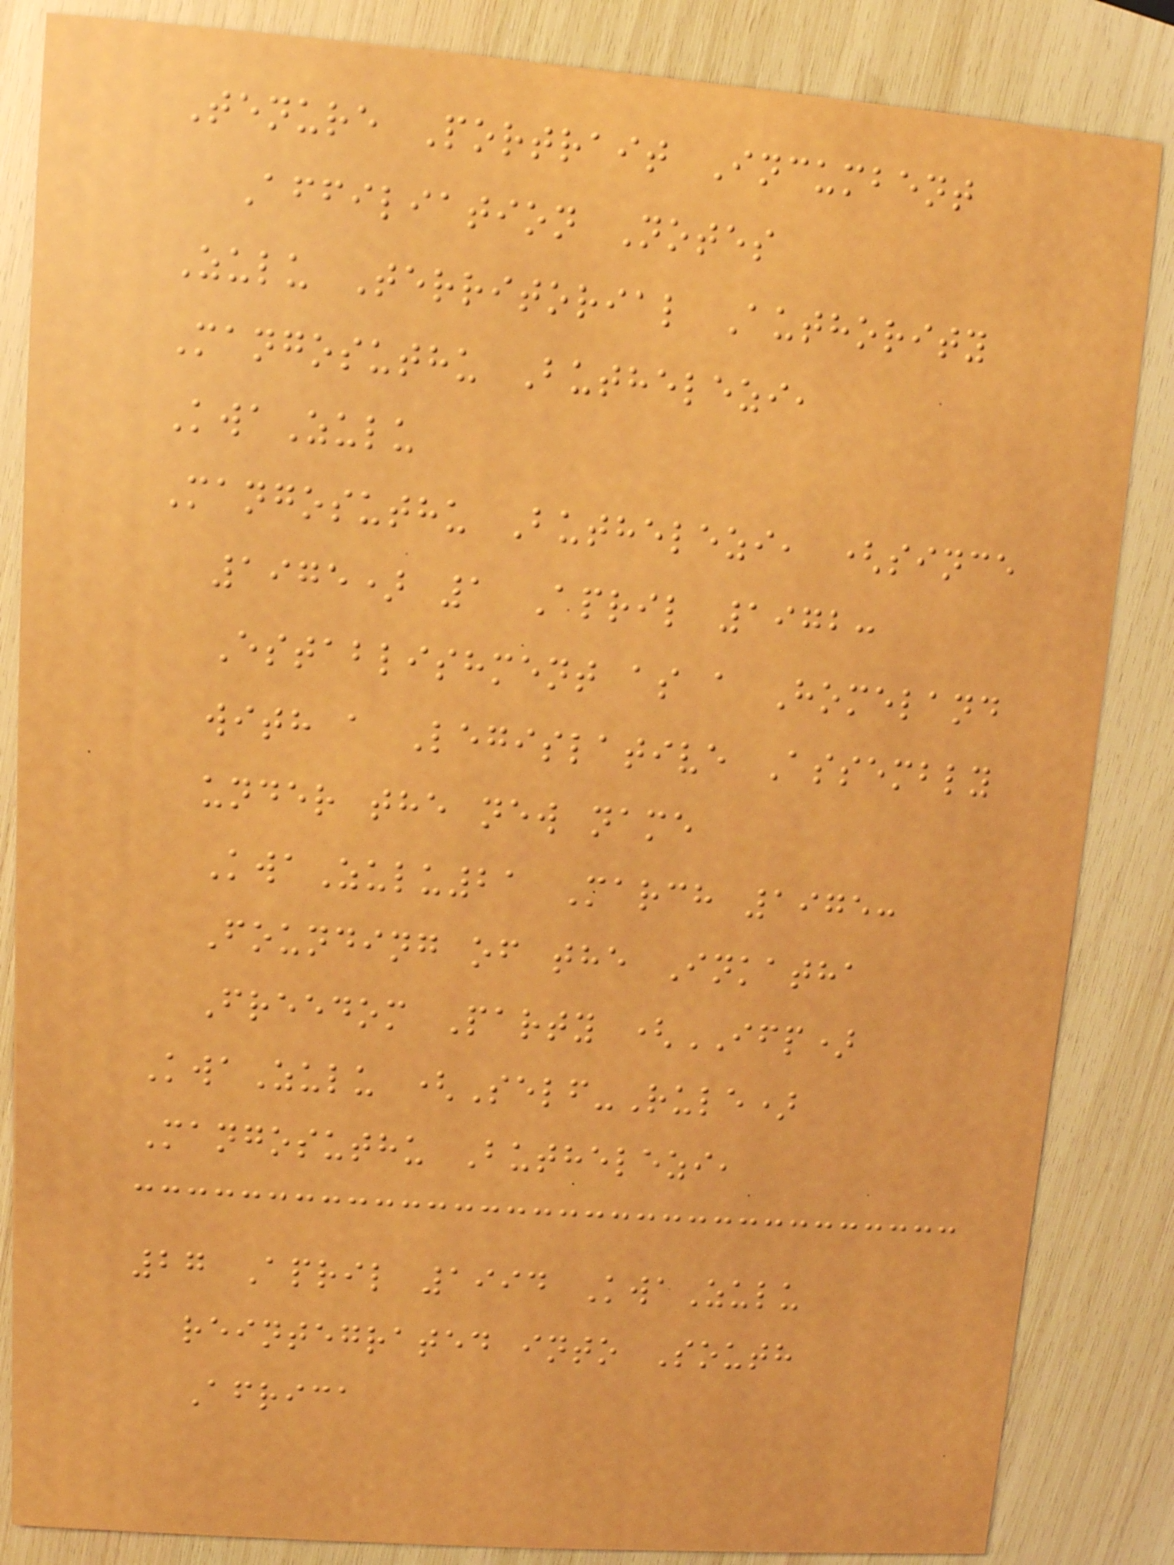Tenure Portrait Incumbent
Affiliation Notes
Zulu Territorial Authority
Mangosuthu Buthelezi,
KwaZulu
Mangosuthu Buthelezi, (since
1975) 1 April 1972:
Establishment as a Homeland
with a Legislative Assembly
under the new name
KwaZulu21 March 1975:
Founding of the Inkatha
Freedom Party (IFP)
KwaZulu (Self-Rule)
Mangosuthu Buthelezi,
27 April 1994 KwaZulu
reintegrated into South
Africa
